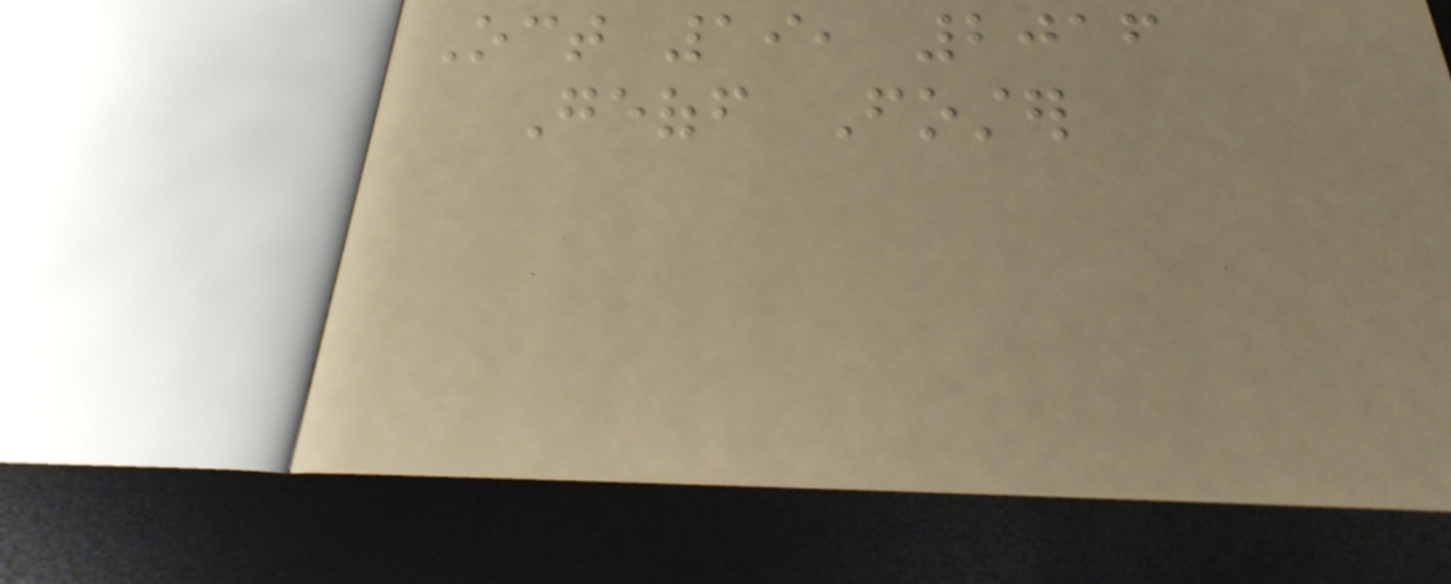Oct 19, 2016
Geoff Foster
